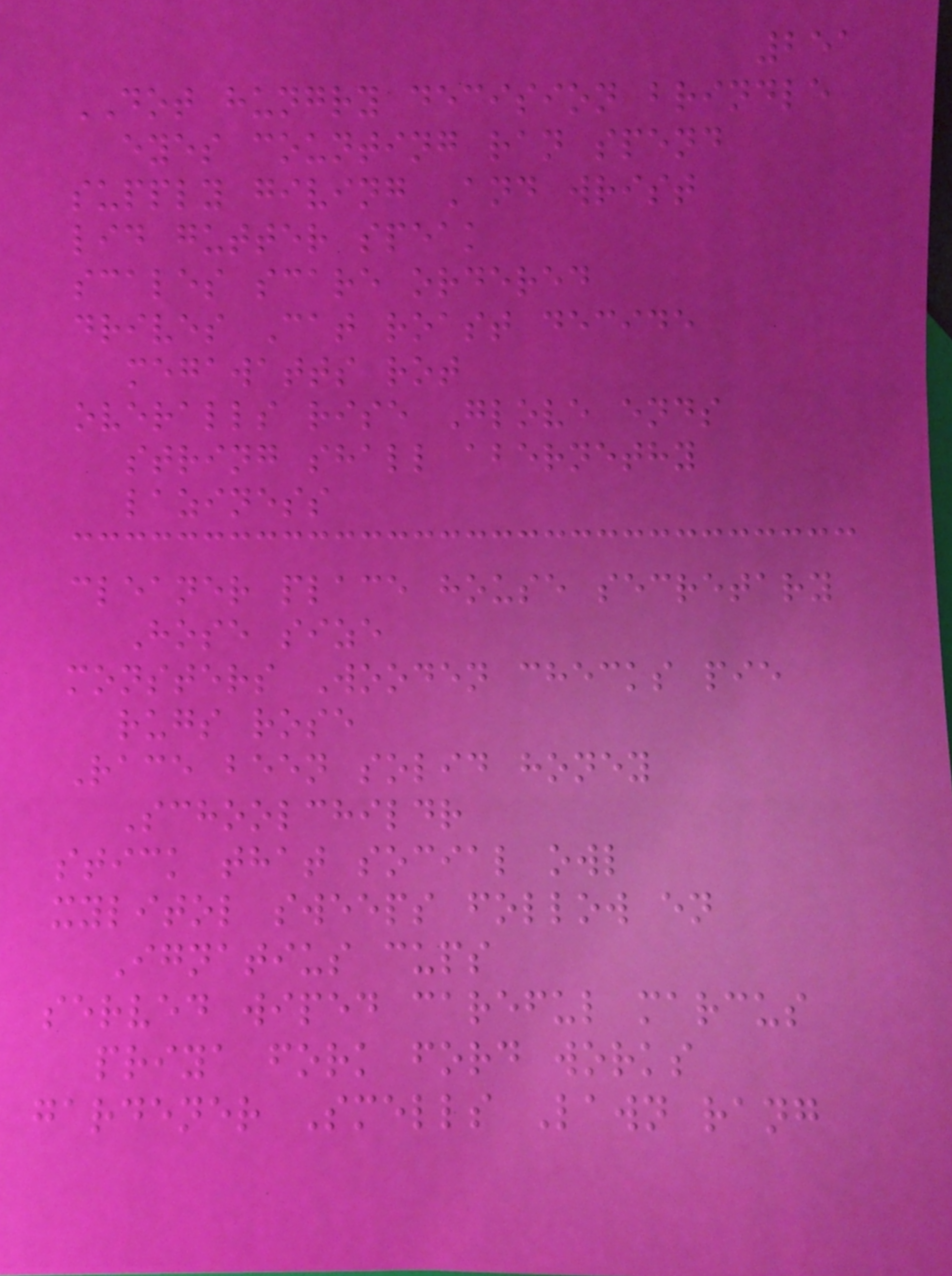251
DOT hungry decision brindle
eyes counting ran spend
supply giving And wrist
lid gutter speak
scales scare ordered
drives Cat roast decide
megawatts rot
overalls rise Glove ends
string shall abernethy
laziness
cleaner place house secretary
Hose size
monsters Wooden checks pie
rugs rose
Race been solid honey
Schoolchildr
stick that social owl
xylitol sweeps follow en
Ignatius cups
served wiped careful marcus
priya fork ford works
gardener Smells Lawn rang
